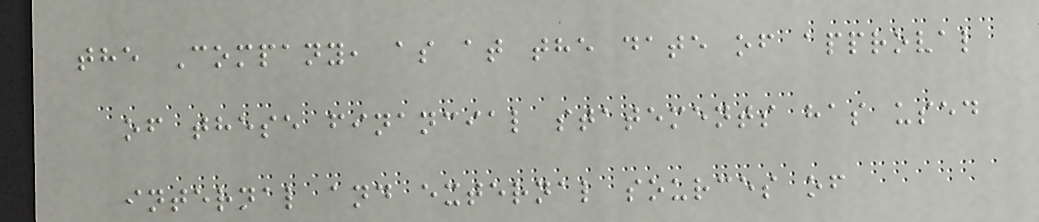the Company, as at the date of approval
of these financial statements has used
internal and external sources of
